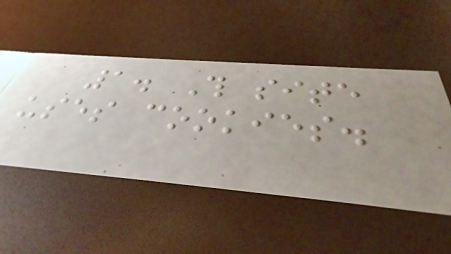1. This site
uses cookies.
